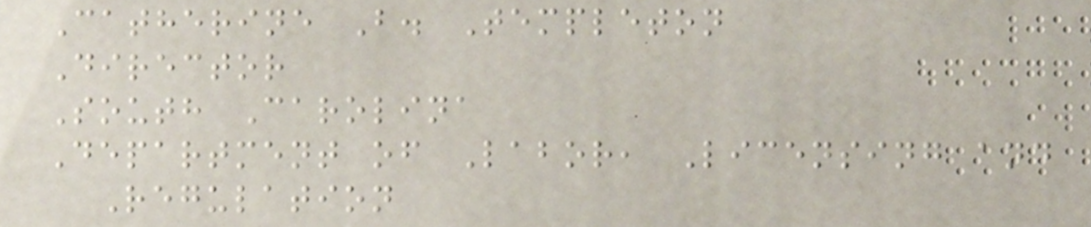Catherine B. Templeton
Director
South Carolina
Department of Labor, Licensing and
Regulation
